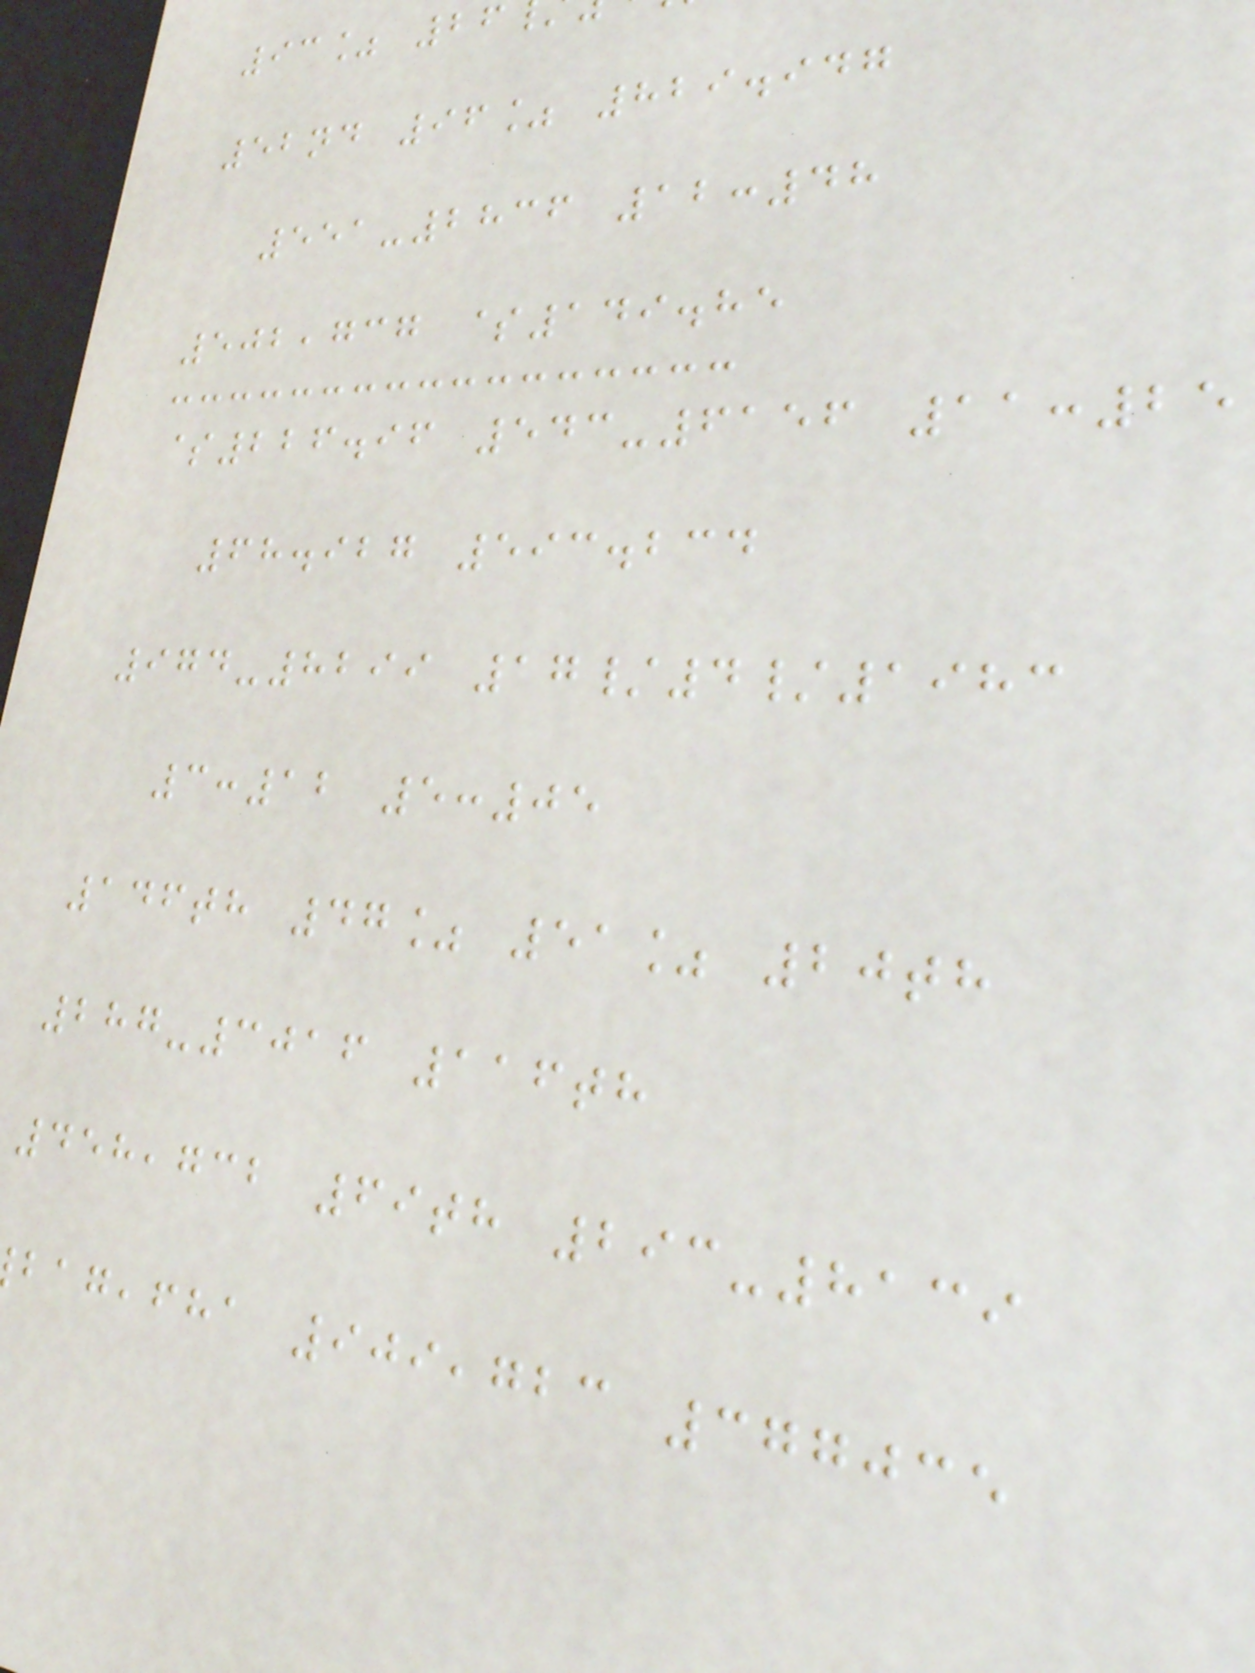93% 26
52nd 96% 829.947
551-2836 12:48
502,737 $149.85
$226.96 543-6156 11:25
68.927 593.234
974-8299 17/4/1983
3:12 5:05
146th 47% 51% 20th
287-3016 116th
458,732 69th 293-8139
,fha 909,723 377035
